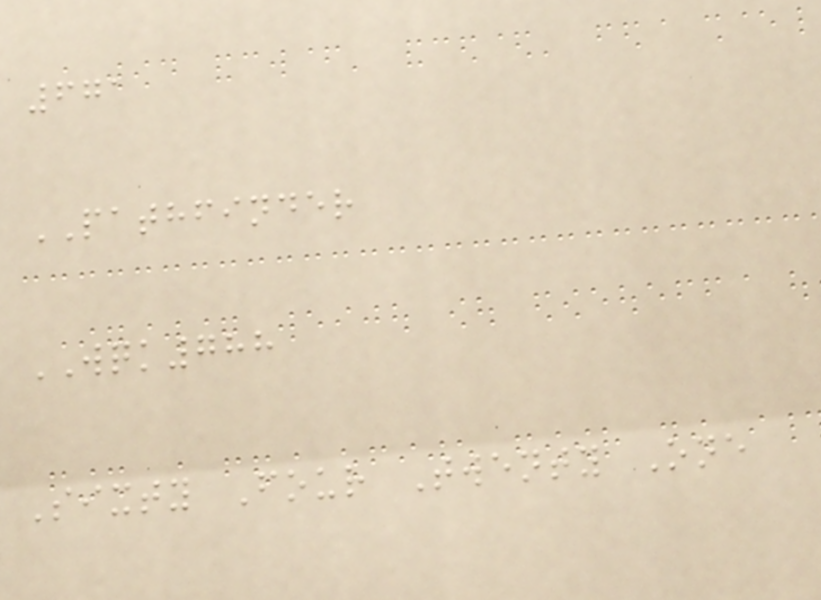671
PATHFINDER
WQK788
Sixty Four Twenty One
